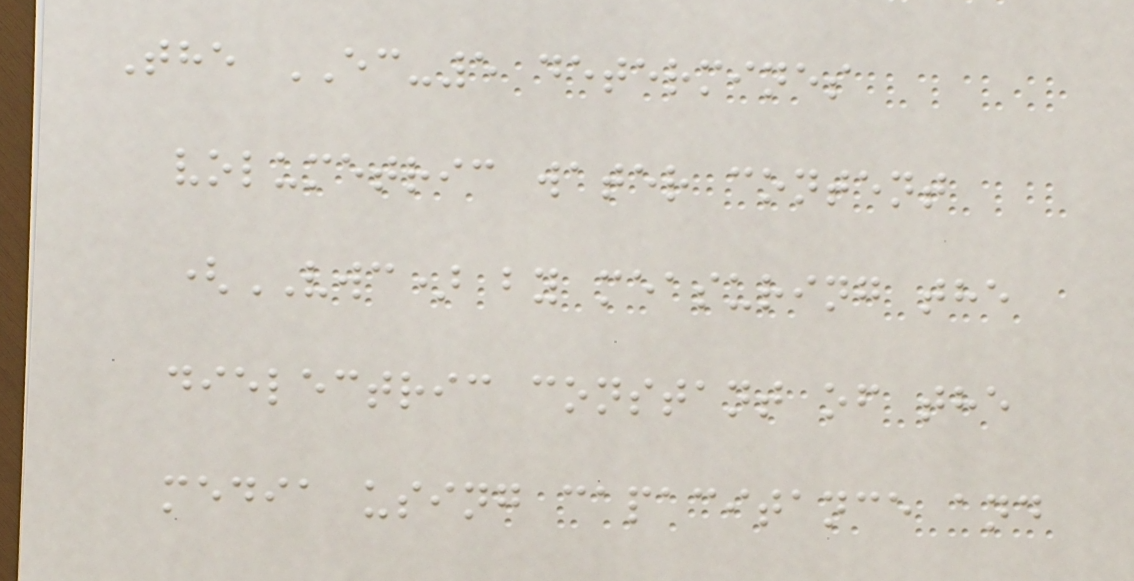The EC-5 determines
volumetric water content
(VWC) by measuring the
dielectric constant of the
media using capacitance and
